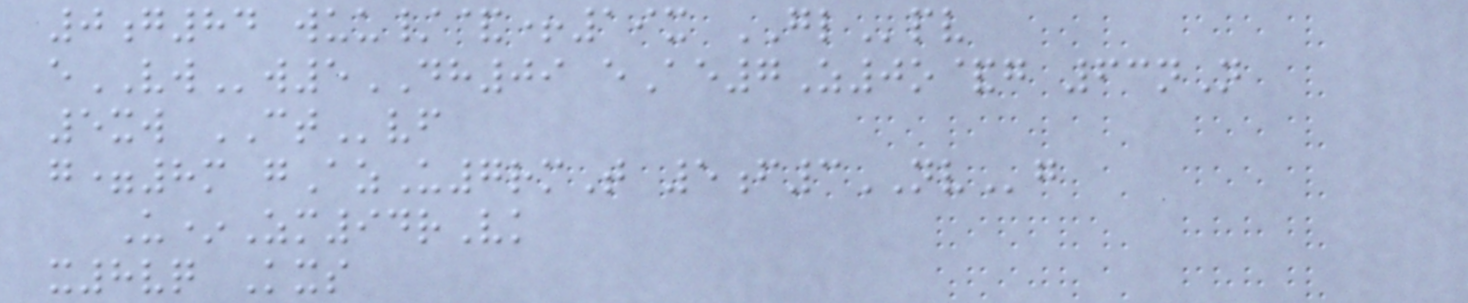0g84 wuu/&+19x GLpv
eVWw5DH09 eAe7Z0o&g 63nN
5xw CTvf
g=8m gAzU7rmT 5f3NVg
U*Zm94rVk
x8vq Kxs
